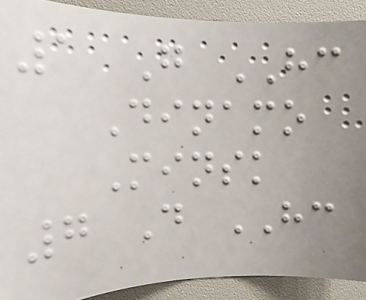1 G HC
Dinamo
Minsk
7 D HC
